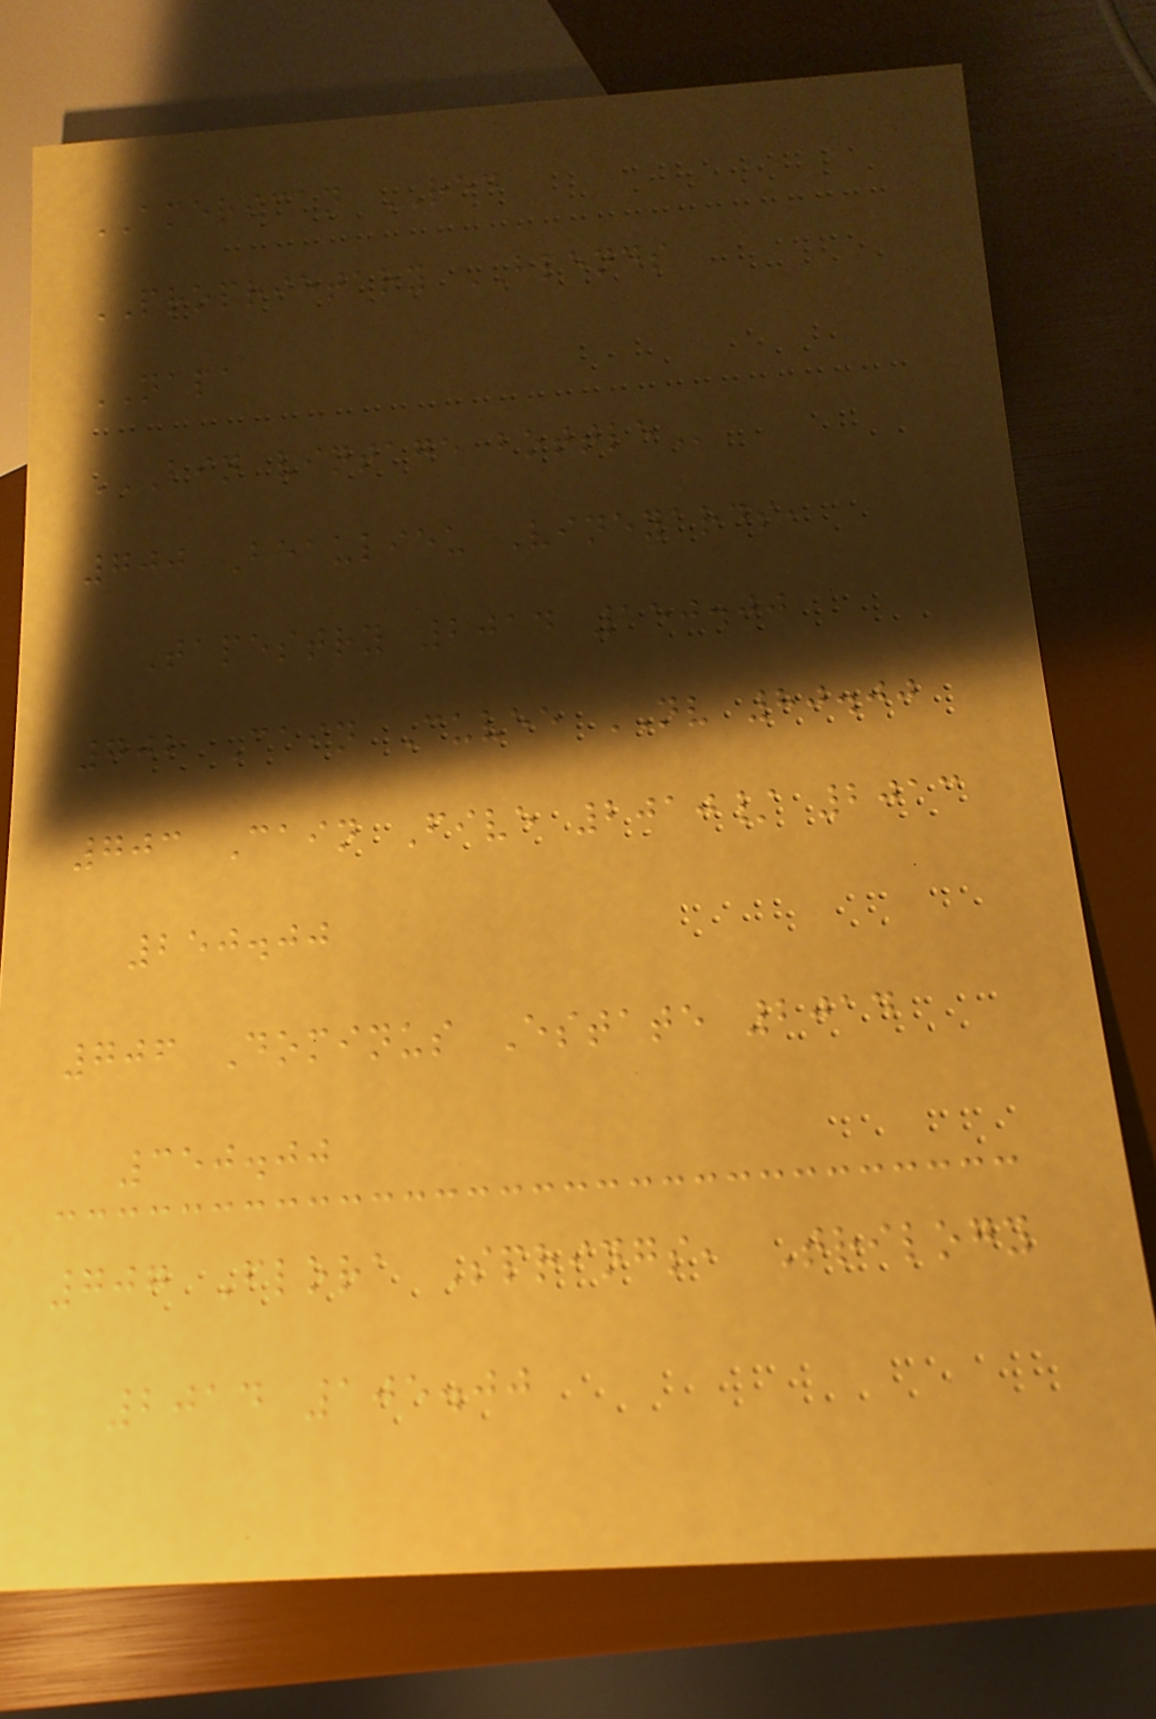AMERICAN RED
PROPRIETARY BLENDS
NAPA
BIN VINTAGE BOTTLE
700 Beaulieu Vineyards,
Tapestry 2014 150.00
702 Cain Cuvee NV 80.00
703 Cain Five 2010/ 2013
250.00
706 Dominus Estate 2014
350.00
707 Flora Springs, Trilogy
2014 105.00
